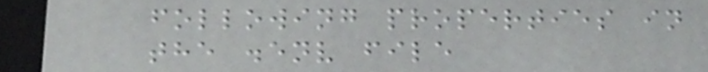following properties in
the .env file
